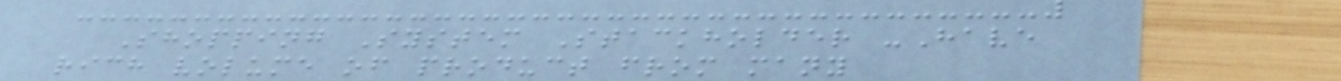Shopping System Stackholder -Have
rich volume of product from many
